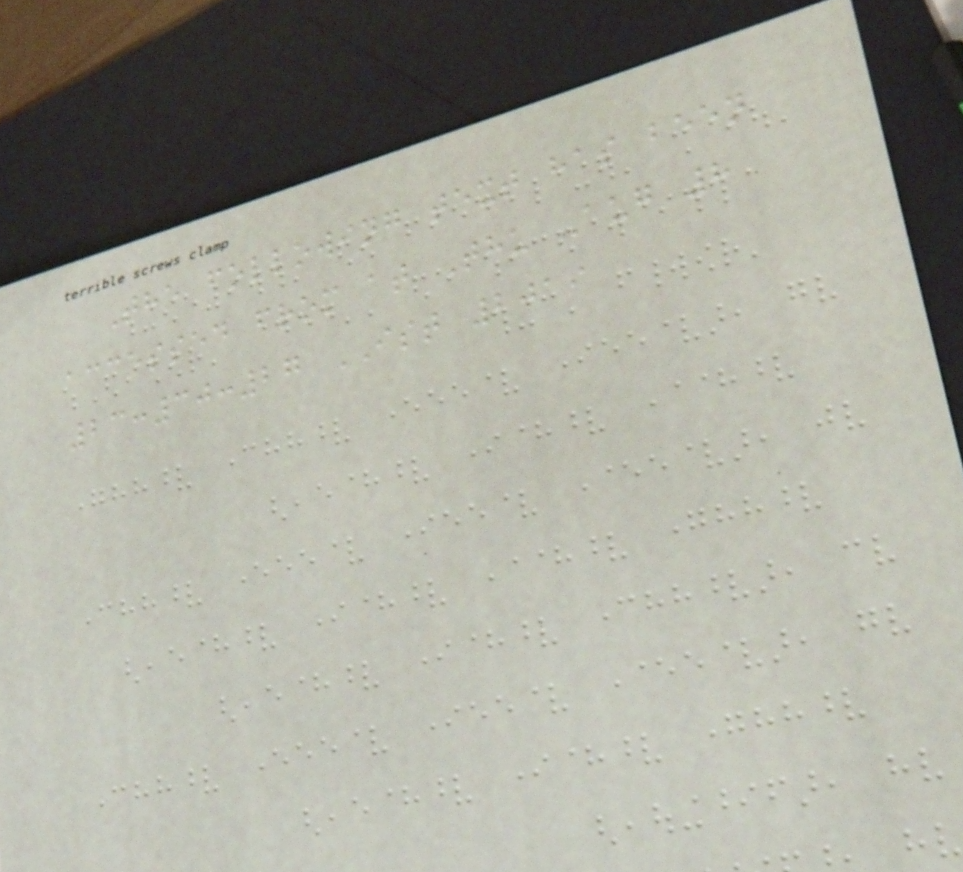The following text has been
accessed from at Thu Aug 8
23:30:27 IST 2019
